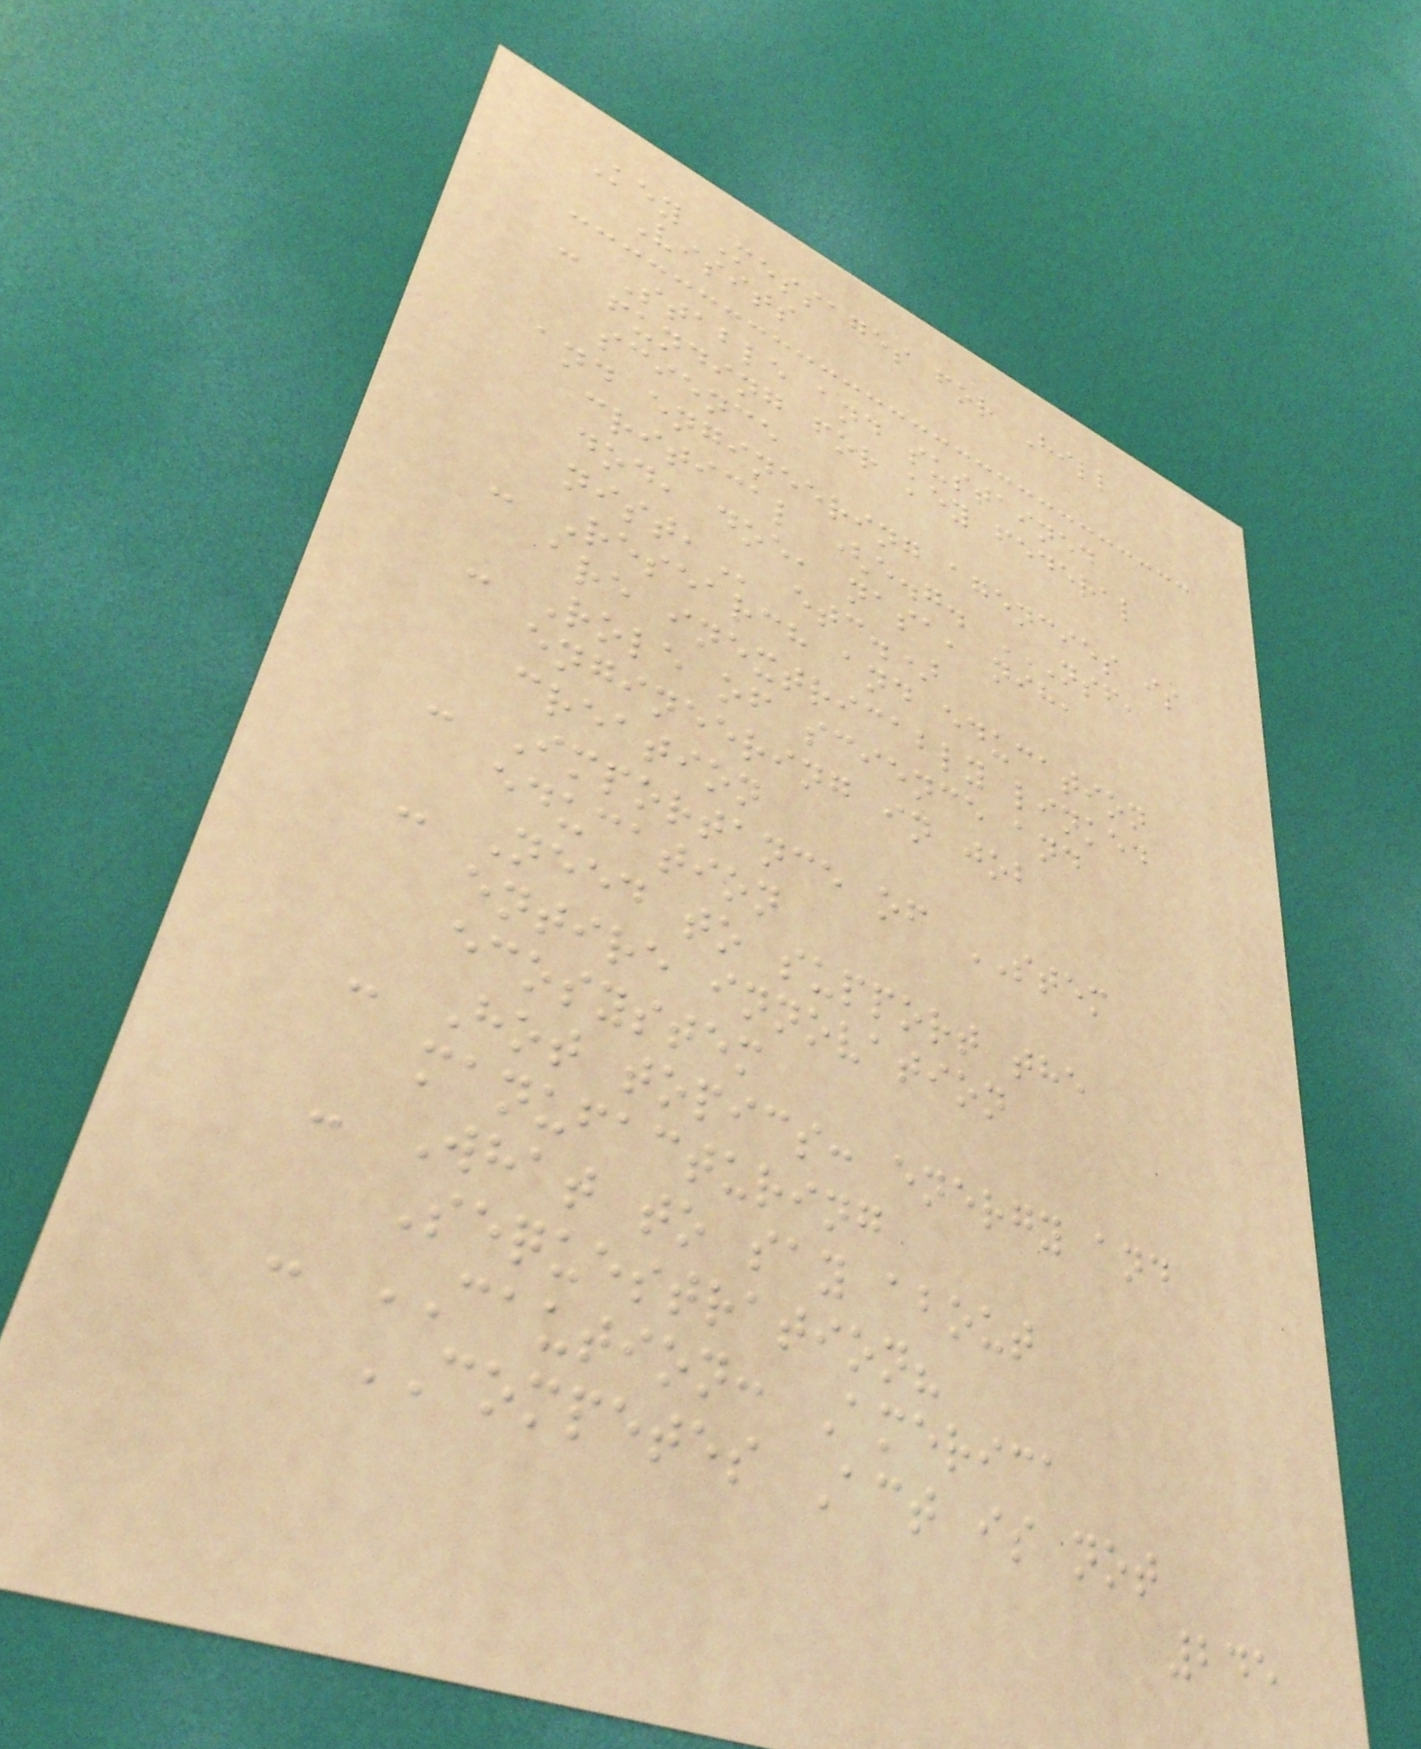Key Messages for Hill
Visits
- Stable and sustained
funding for key federal
science
and engineering agencies is
critical (e.g. NSF,
DOD, DOE, NASA, NIH,
NIST, etc.)
- Research and education
are inextricably linked
- Role of science and
engineering in job
creation
- Importance of STEM
education
- Need to support the
entire innovation
ecosystem
- Hot topics: energy and
manufacturing
- What to say about
Sequestration?
- CAUTION: America
COMPETES Act is not
245
